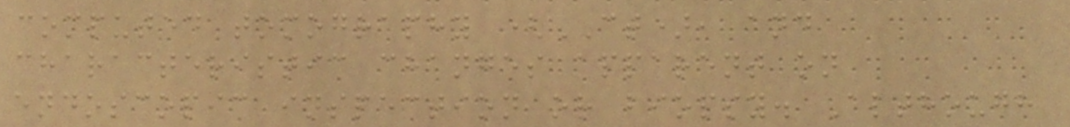computed tomography (CT), and
characteristic changes apparent on
endoscopic inspection or biopsy. Although
